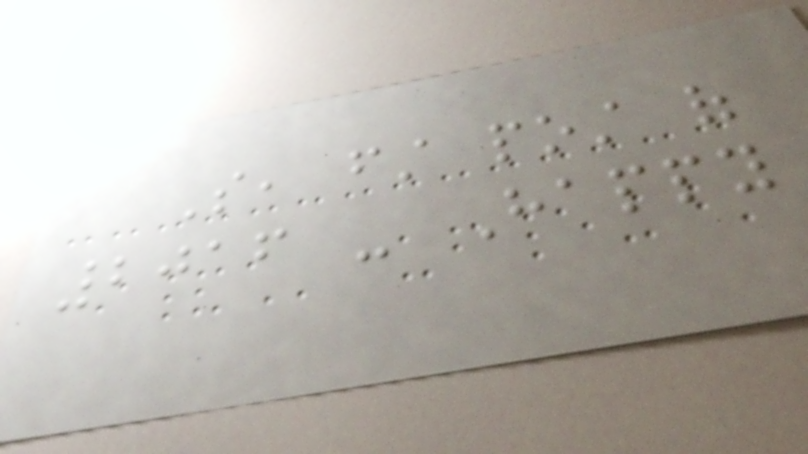So, first post of
2016 - Happy
